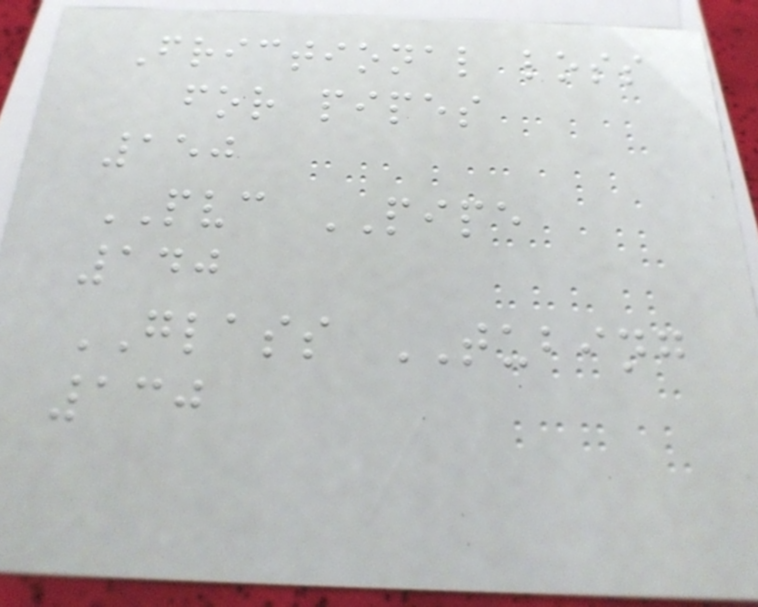Frictional loss
for pipes
150
PVC PIPE
140
GLASS TUBING
130
